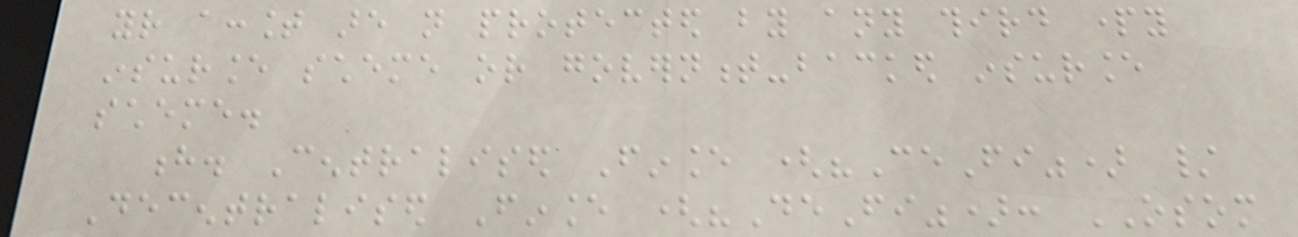your account are not protected by any third party
insurance scheme or government-backed insurance
scheme.
h. Centralised Finance ("CeFi") /
Decentralised Finance ("DeFi"): OSOM
